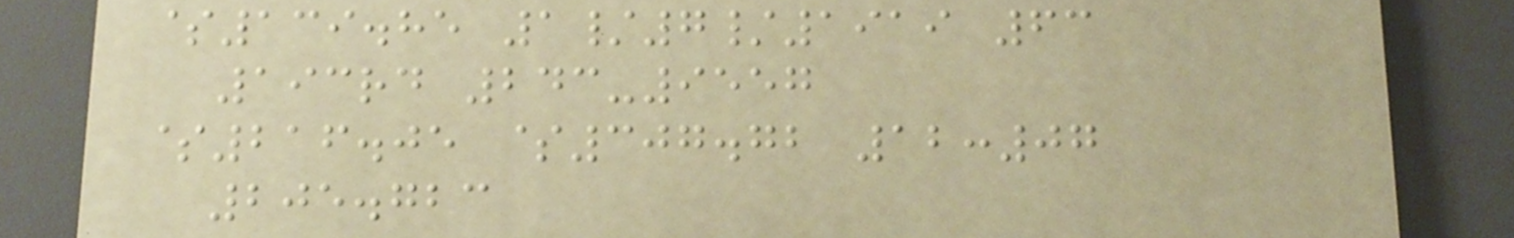$139.85 1/7/1919 63
193rd 243-9557
$216.05 $307.72 12:07
205.723
